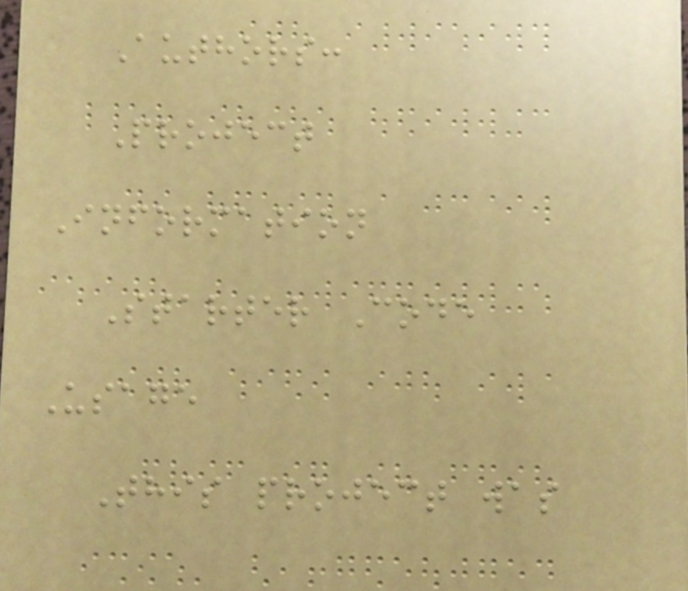Authors:
Project
Information
Starter Code
Usage
This project was
